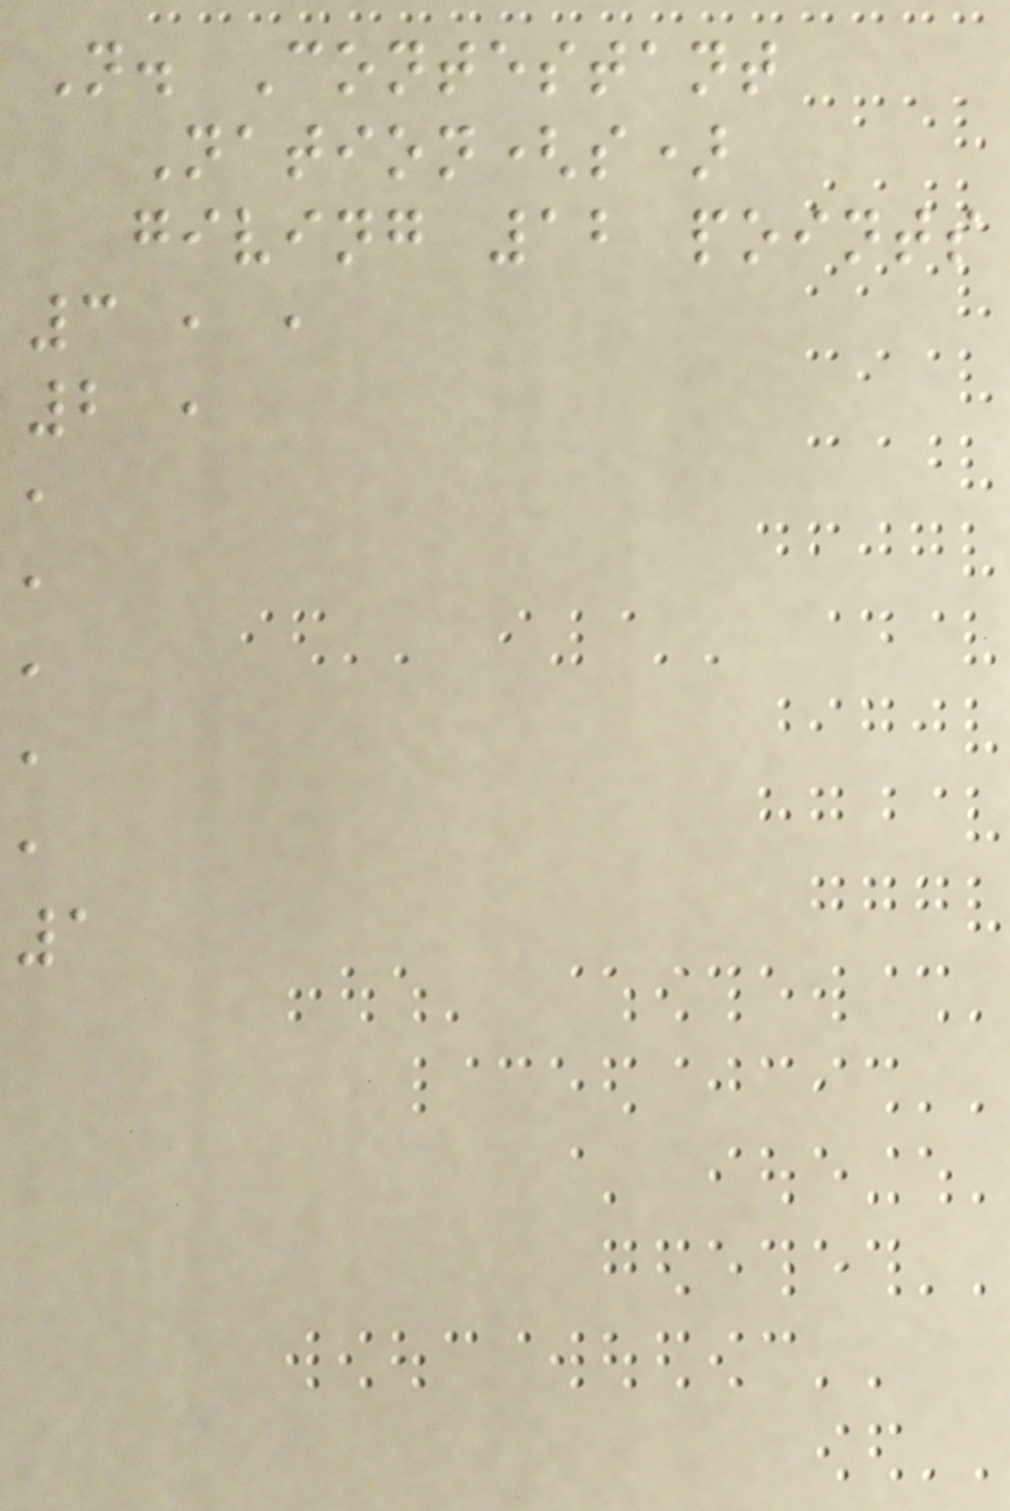N. Contestant
Nation(s)
giving 12 points
3 , ,
2 ,
,
,
,
,
,
1
